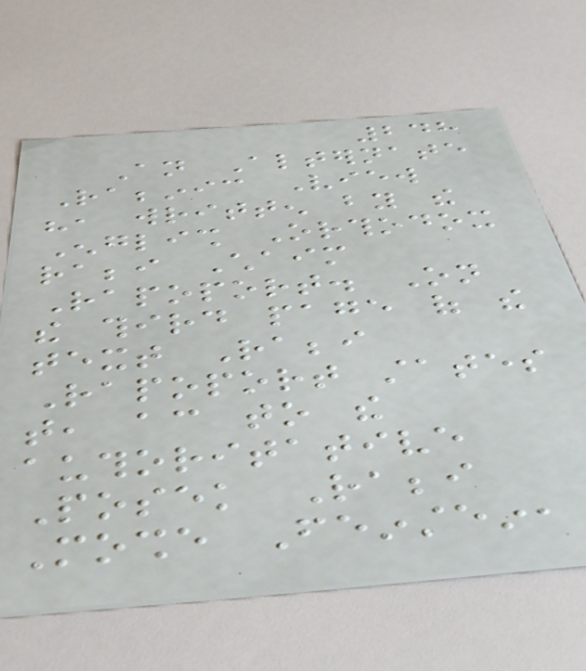248
An Alternate
Rabbinic View
", written by the
English Orthodox
rabbi Chaim
Rapoport. On
the third page of the
text Rabbi
Rapoport states
that, according to the
authoritative
Posek Rabbi
Moshe Feinstein,
